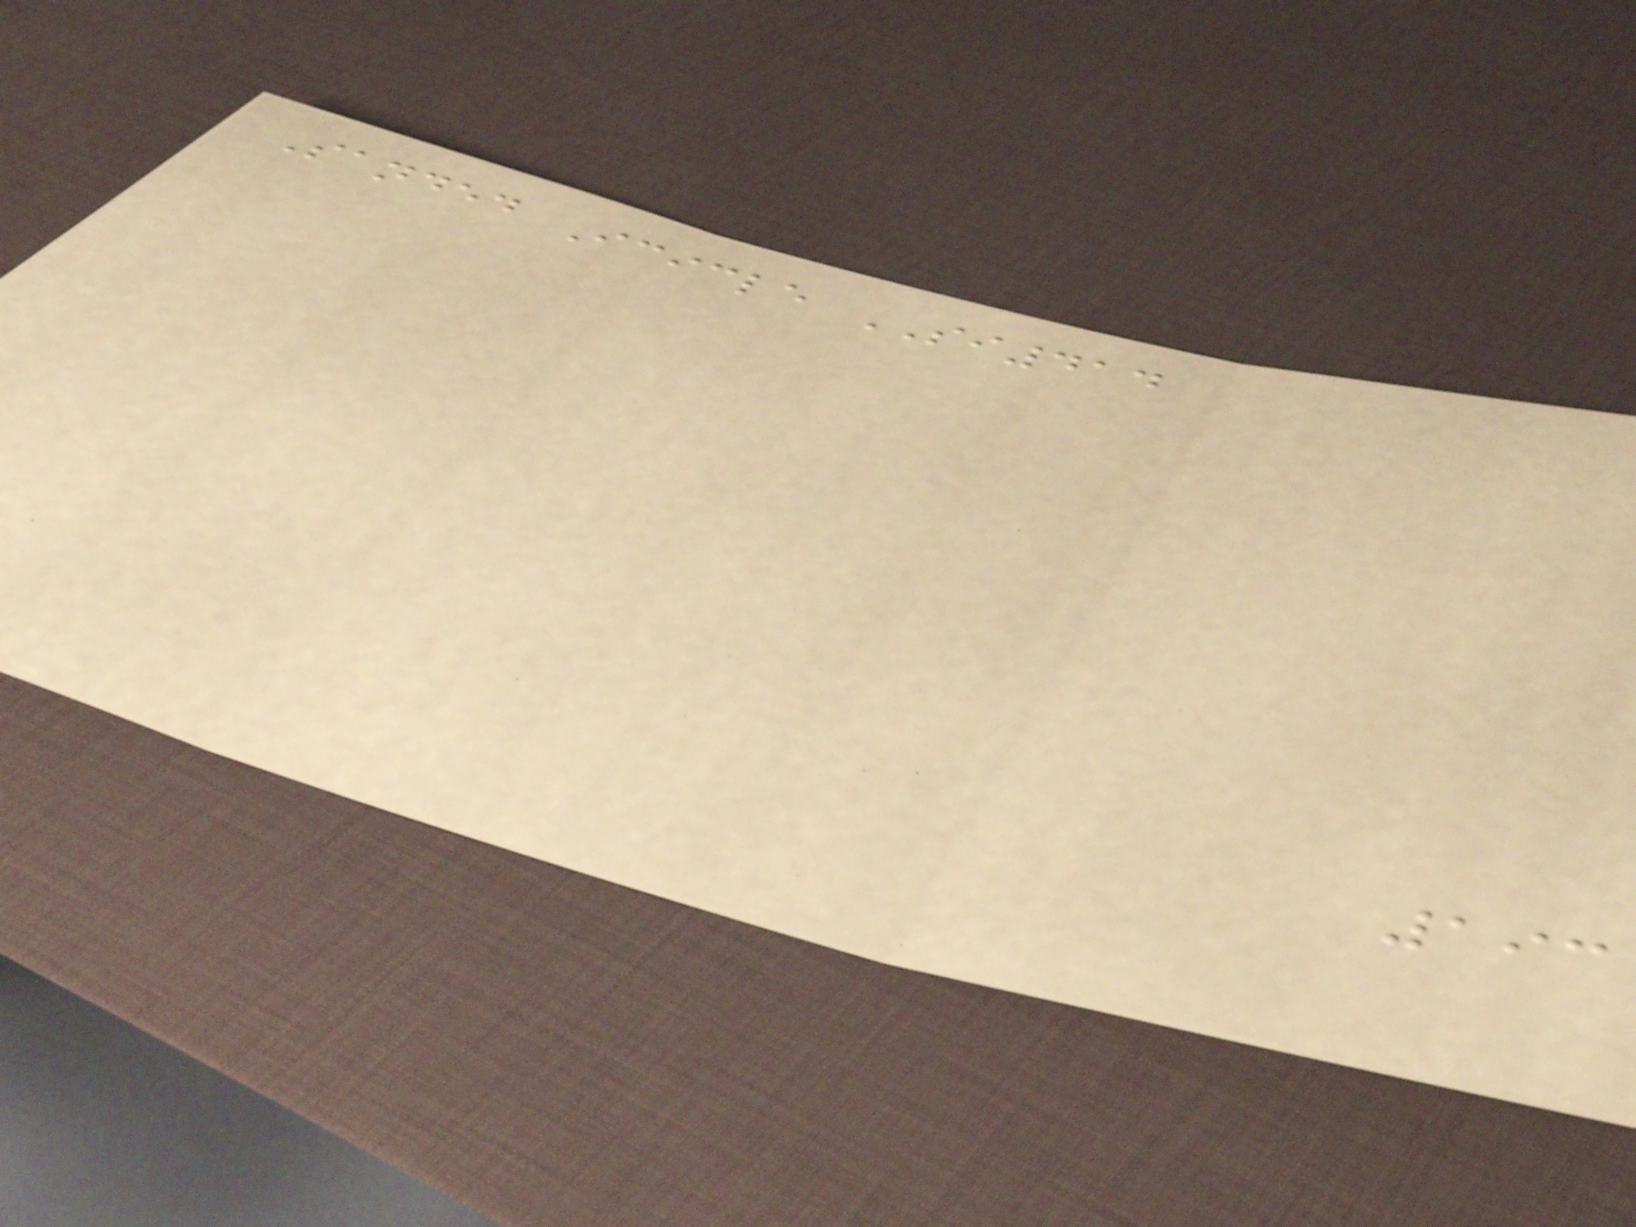Sanded Icicle SI414
193
